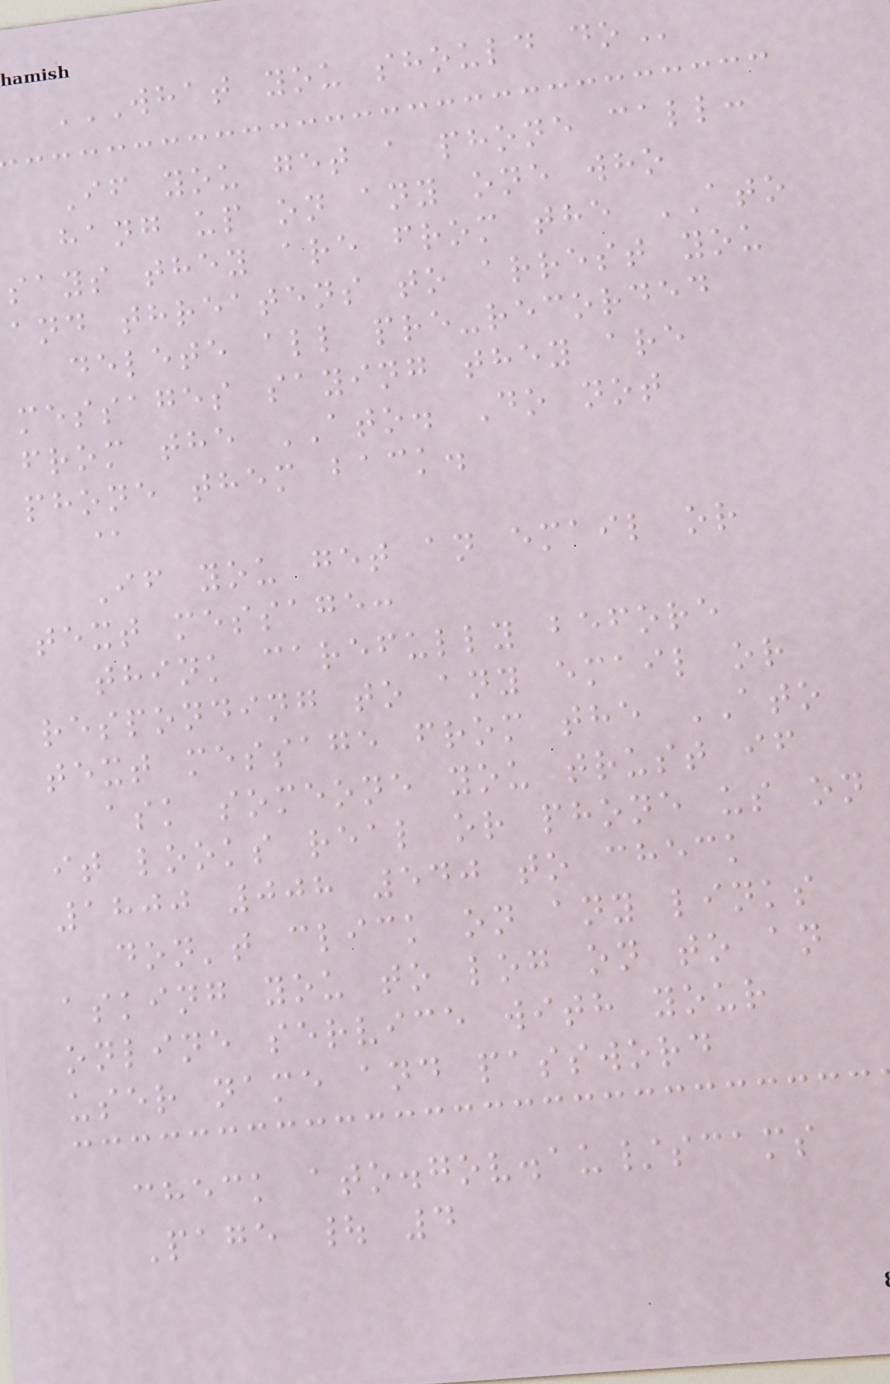WHAT YOU SHOULD DO
If you get a phone call:
hang up on any one who
says they are from the ATO
and threatens to arrest you
delete all pre-recorded
messages saying they are
from the ATO. Do not
phone them back.
@
If you get an email or
text message:
think carefully before
responding to any email or
text message from the ATO
ask someone you trust if
it looks real or phone us on
1800 008 540 to check
don't click on any links
asking you to log on to an
online service with your
user name and password
check ato.gov.au/scams
Page | 4
